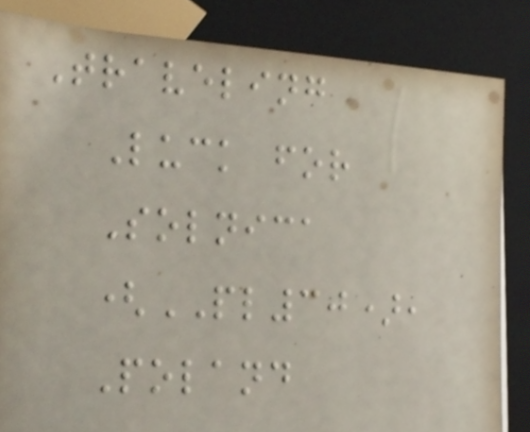Traveling
Luck for
Solnica
(PL30),
Poland
